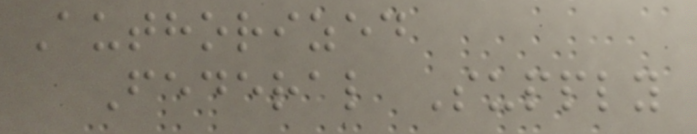Authorized
Federal Supply
